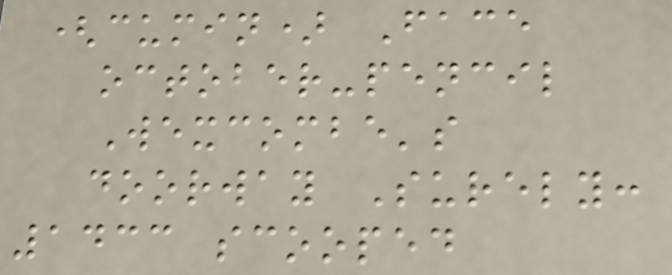(cumin) Face
october-pencil
Wexcombe's
doorway Surely:
1433 scooped
